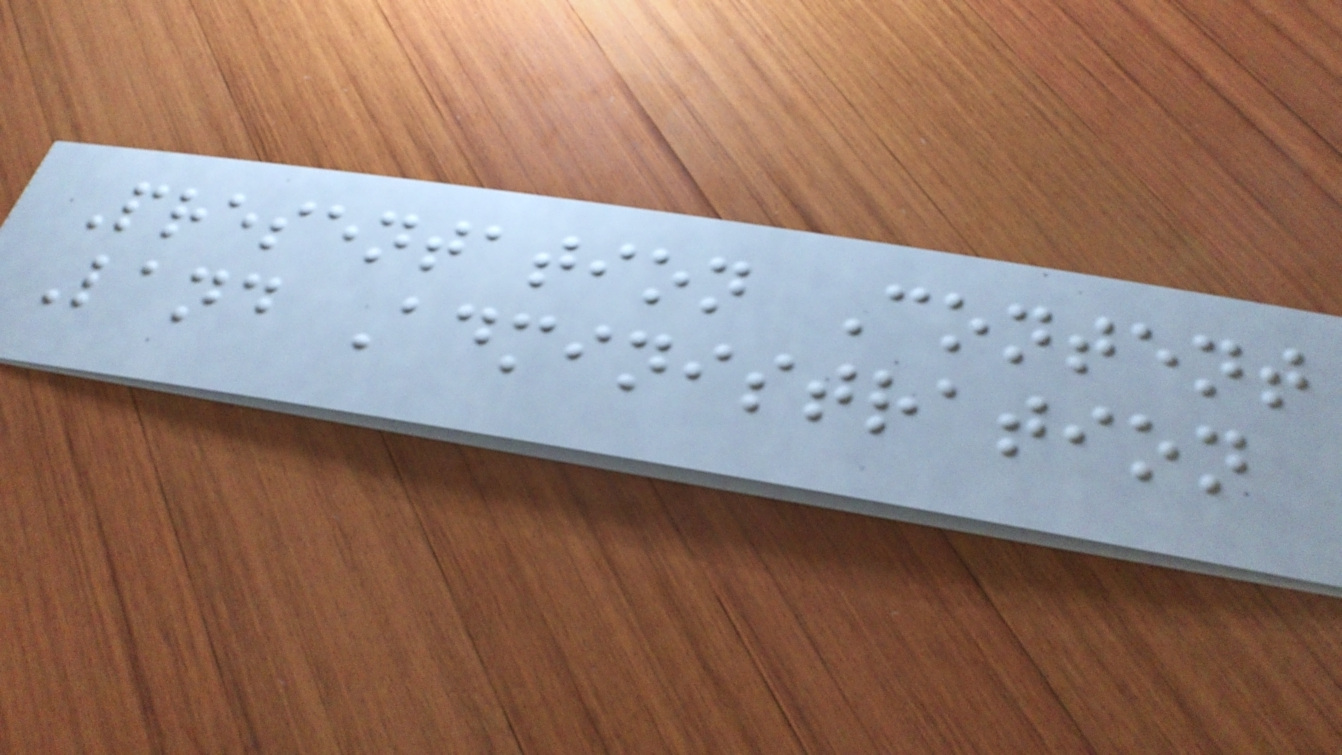Presentation Content
Land Administration
